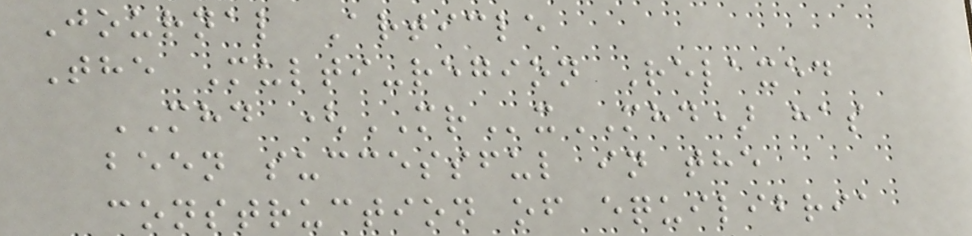Journal Article
The Multi-region Relaxed
MHD (MRxMHD) has
been successful in the
construction of equilibria
